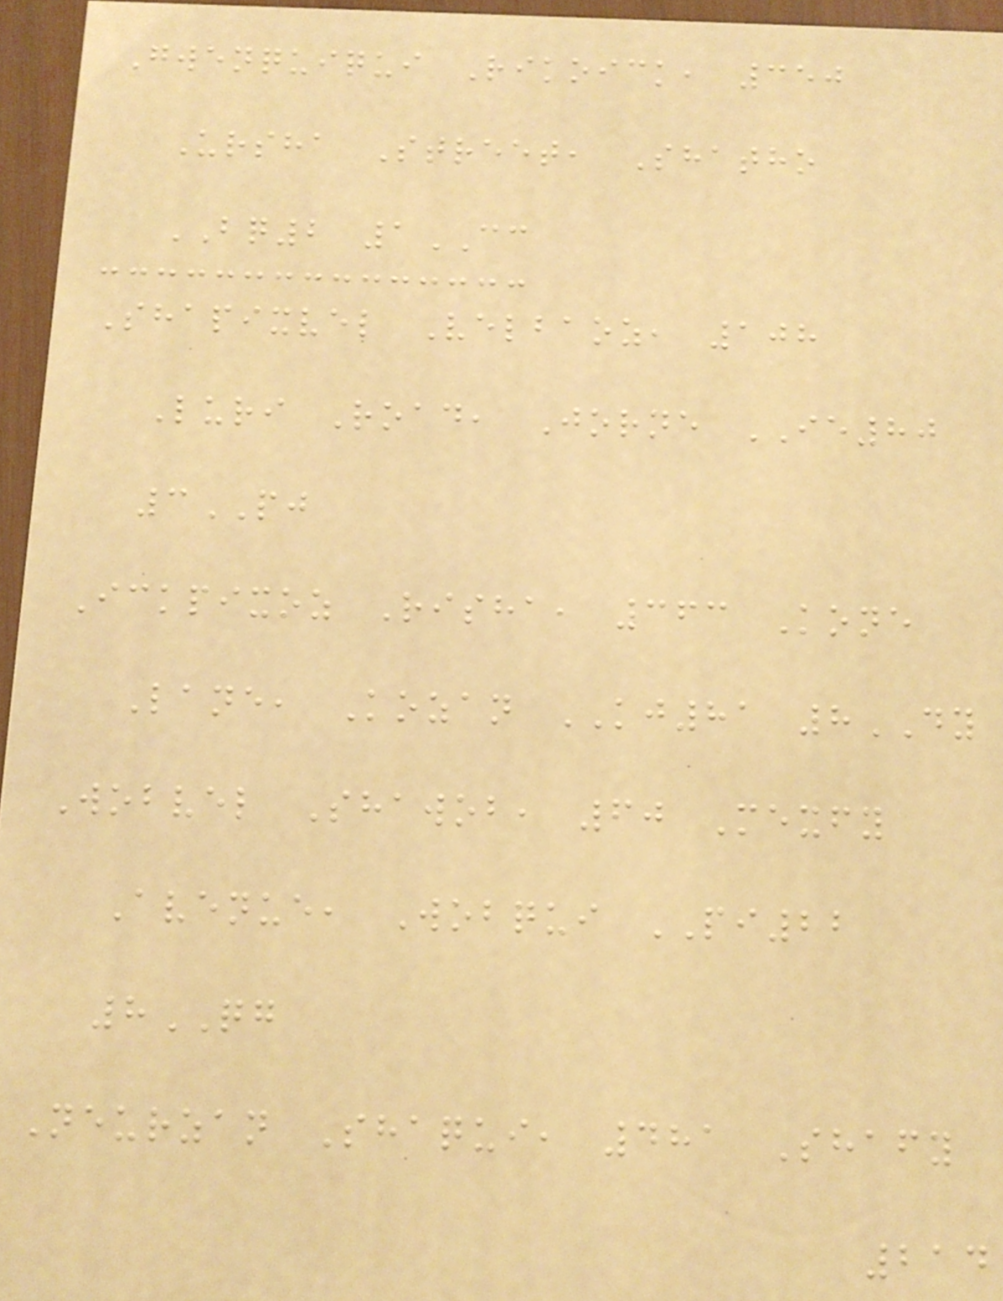Gwenquiqui Rikoick, 350
Ursha Street, Shatho
BQ2 1CC
Shapixvel Velbaoz, 108
Luri Road, Jorne IE80
3PJ
Ickpixoz Risha, 363 Kone
Lane, Kozan KJ81 8DY
Wobvel Shawob, 60 Mexfy
Avenue, Wobqui PI22
8QG
Neurzan Shaqui, 481 Shafy
214
